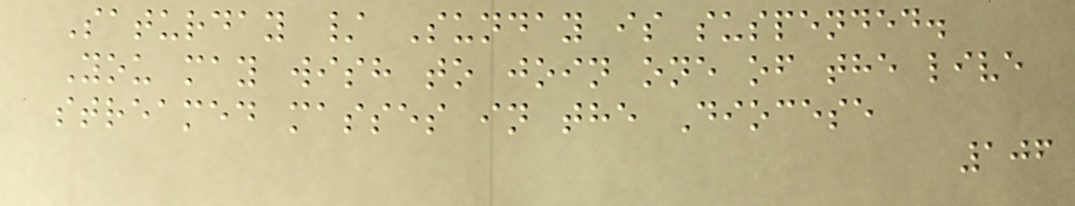Saturday / Sunday is suspended.
You may wish to join one of the live
streamed masses in the Diocese
106
